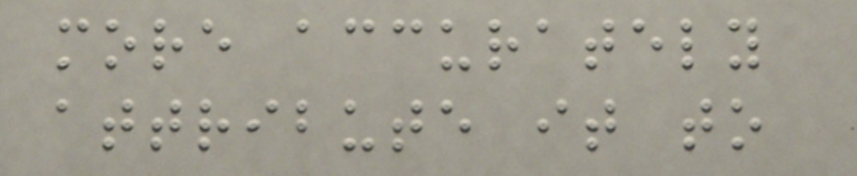more accurately
attribute it to
